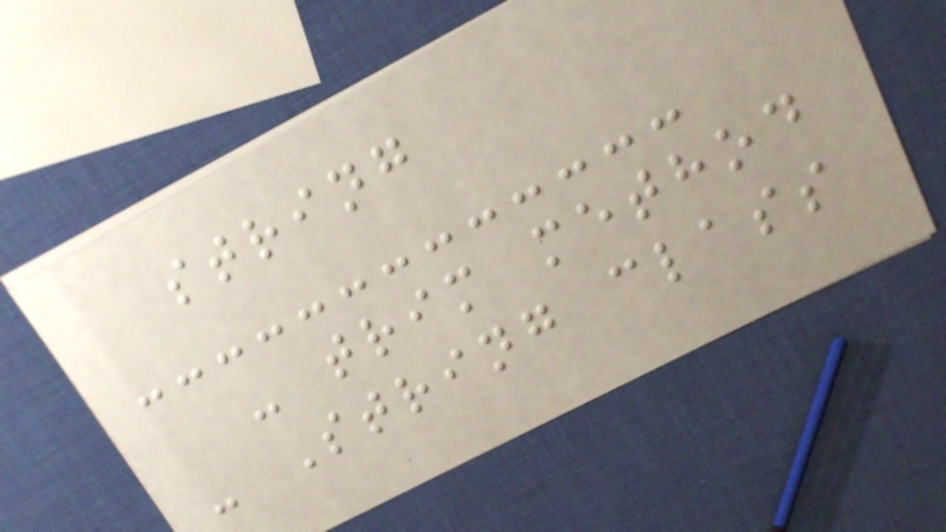string
- trim method
- String class
